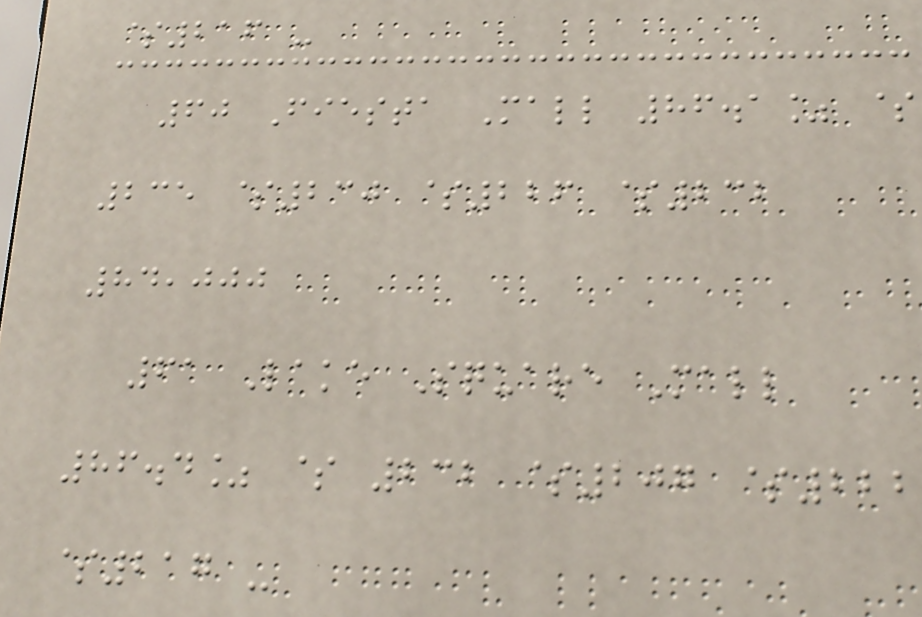$216 -
60 Fiesta Mall 86.1% $
235 $230 $226 $232
84,000
61 Lake Square Mall
86.4% $ 232 $207 $222
$217 -
